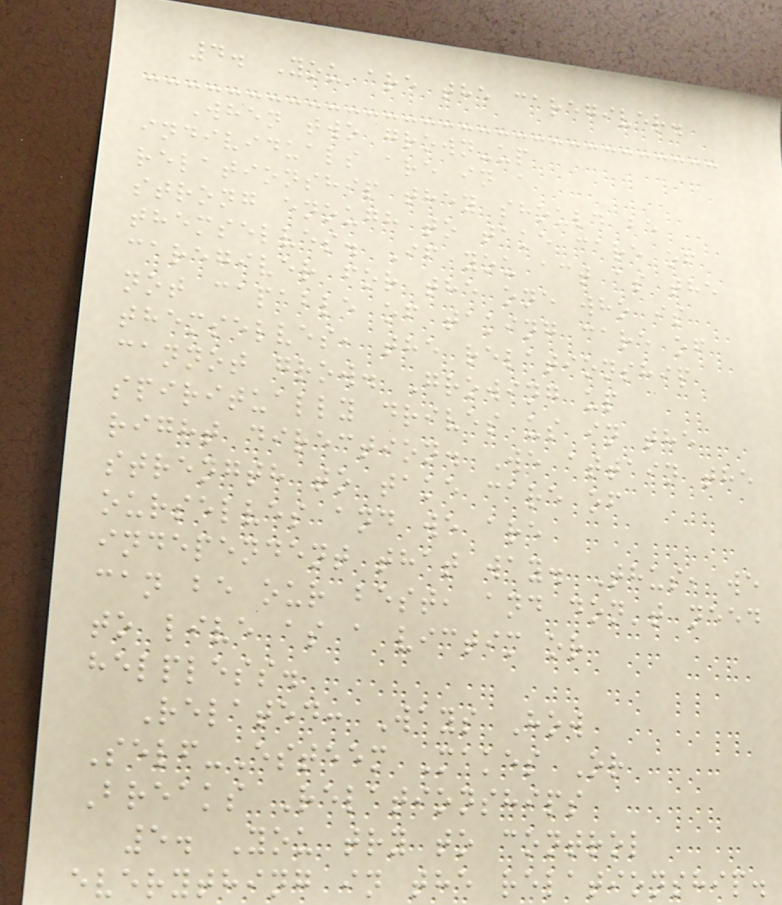4. You are the caregiver.
When two grown-up
individuals are in a
relationship they should be
strong enough to take care of
themselves. If you act as the
caregiver for the one who is
not capable of taking care of
themselves, the relationship
cannot grow. Growing up
spiritually drives us in the
right direction. We attain the
strength to take care of
ourselves and we are
independent that way. Thus, we
can be our best, and don't need
to live as a victim or
helpless.
Related: Ways How
Self-Esteem Makes Or
Breaks Relationships
5. You try to control
everything in the relationship.
